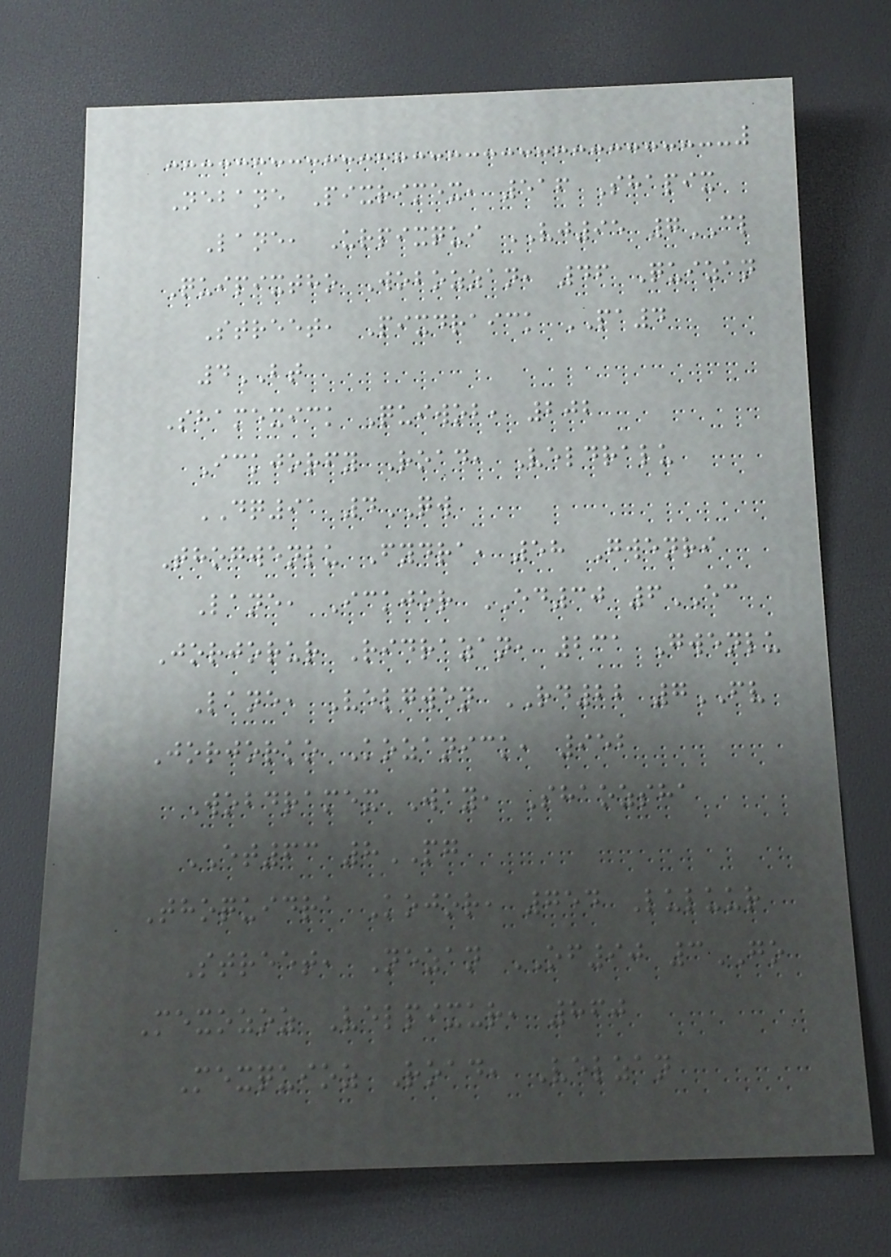Nebane Pixrimex, 516 Shapix
Lane, Urpixqui VJ95 7CL
Quipixtho Wobozzan, 46 Quizan
Street, Pixdraick PA4
4BT
Shamexick Quiwob, 202
Ickjorfy Road, Veldralu
DQ91 4QW
Thogwenlu Fydra, 58 Gwenri
Lane, Ickjor ED30 6EC
Jorjorur Ridrazan, 231 Gwenlu
Lane, Velgwen RD22 7FV
Jorjorko Kozanick, 952
Wobdramex Way, Shaozsha
ET63 8PG
Thoquidra Kojor, 754 Luluur
Street, Nezan OF90 3GO
Mexozoz Velpixur, 860
Mexquioz Road, Velzan
